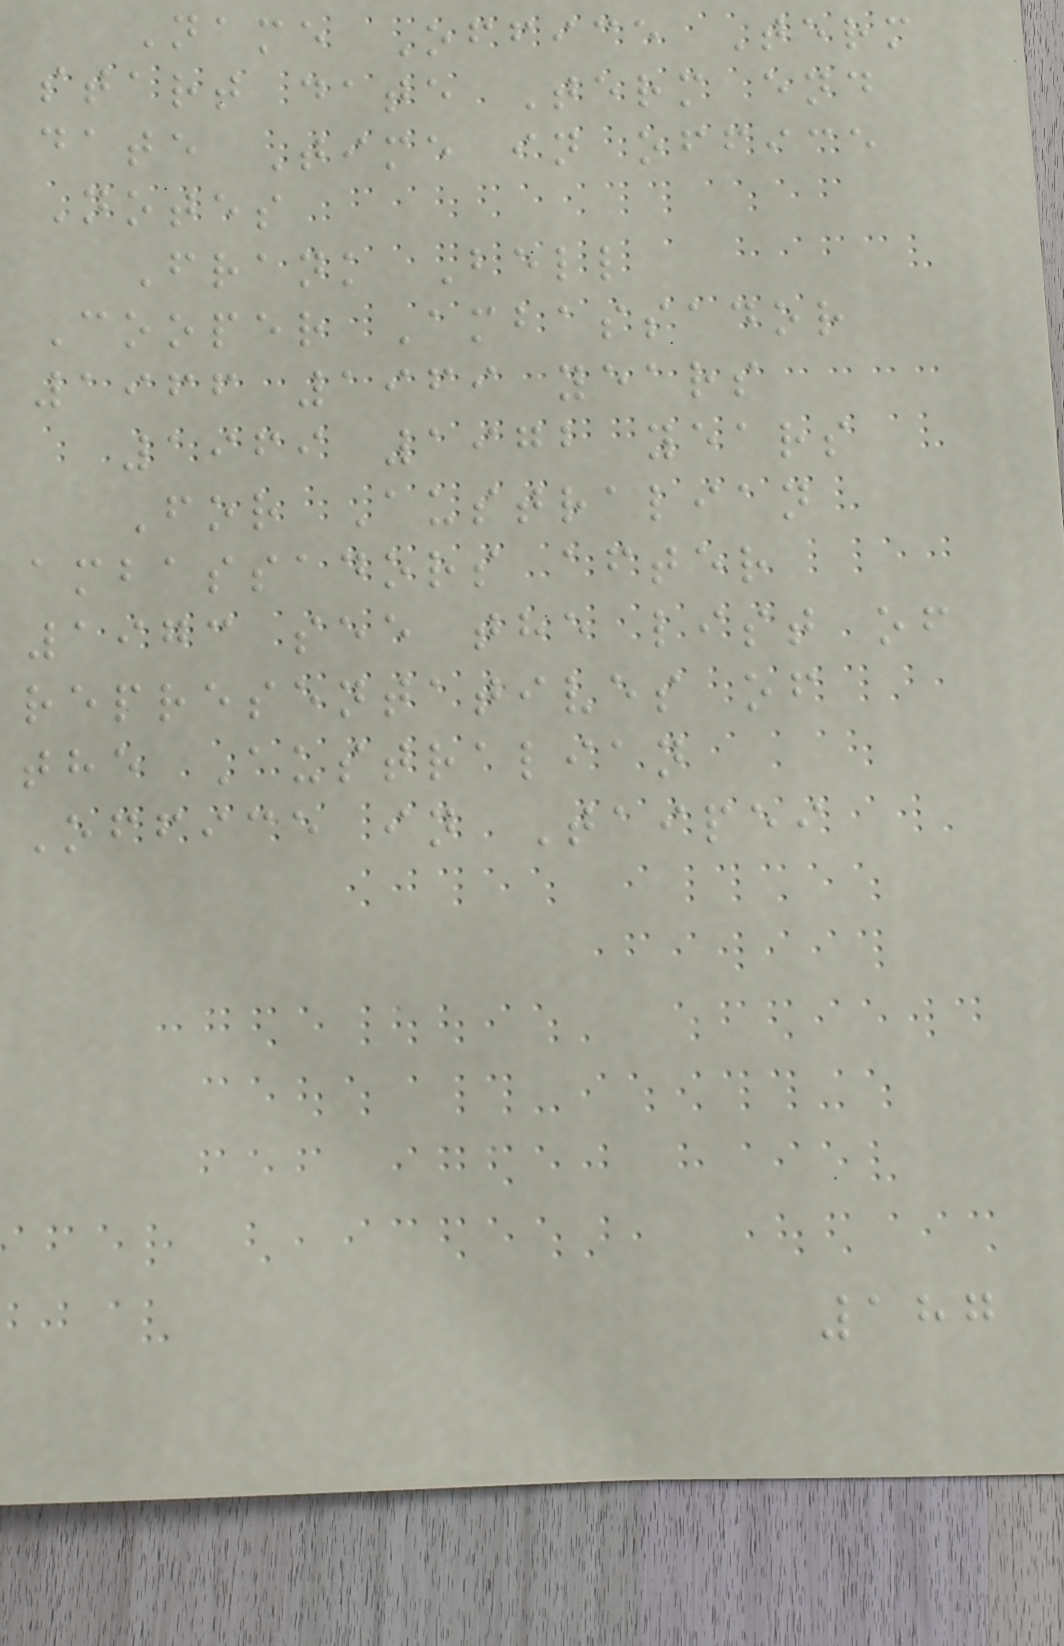Name Office Term
start date Term end
date Time in office
Notes
Frank Bell
Cooper Ambassador
1966 1969 years
1969 1972 years
For Australian
ambassadors after
1973 see the list of
representatives of
the Australian
Office in Taipei
187
